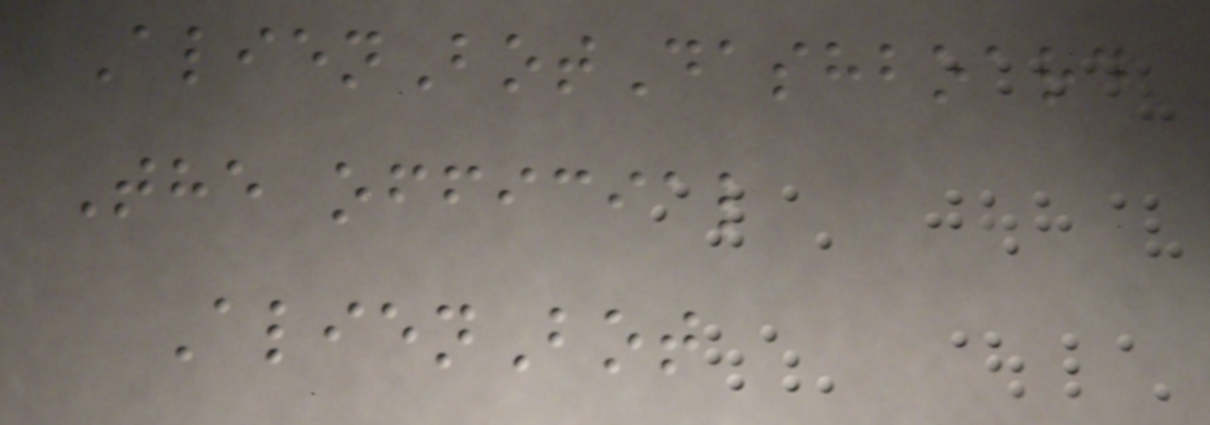AlienBotDashboard
The official
AlienBot
